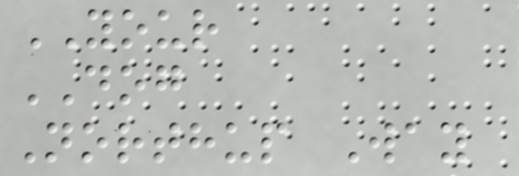YOUR
DOG
Northup Way
